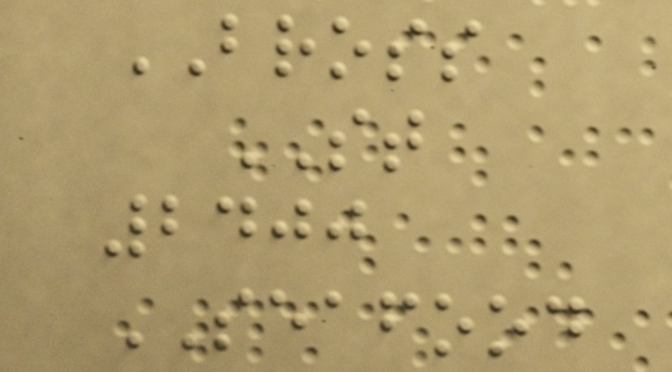BROSS
ST
2400
SEAFOOD
